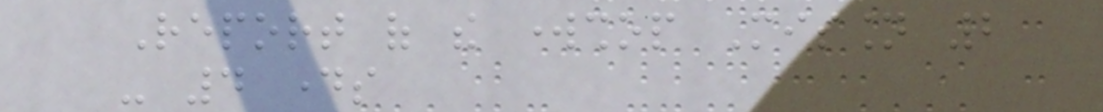Report of the workshop Mission 2
- 4 days
